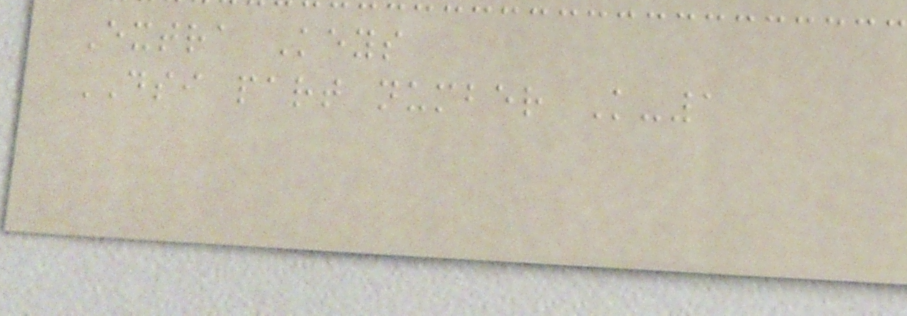Extra Keys
DSI part number K-1
